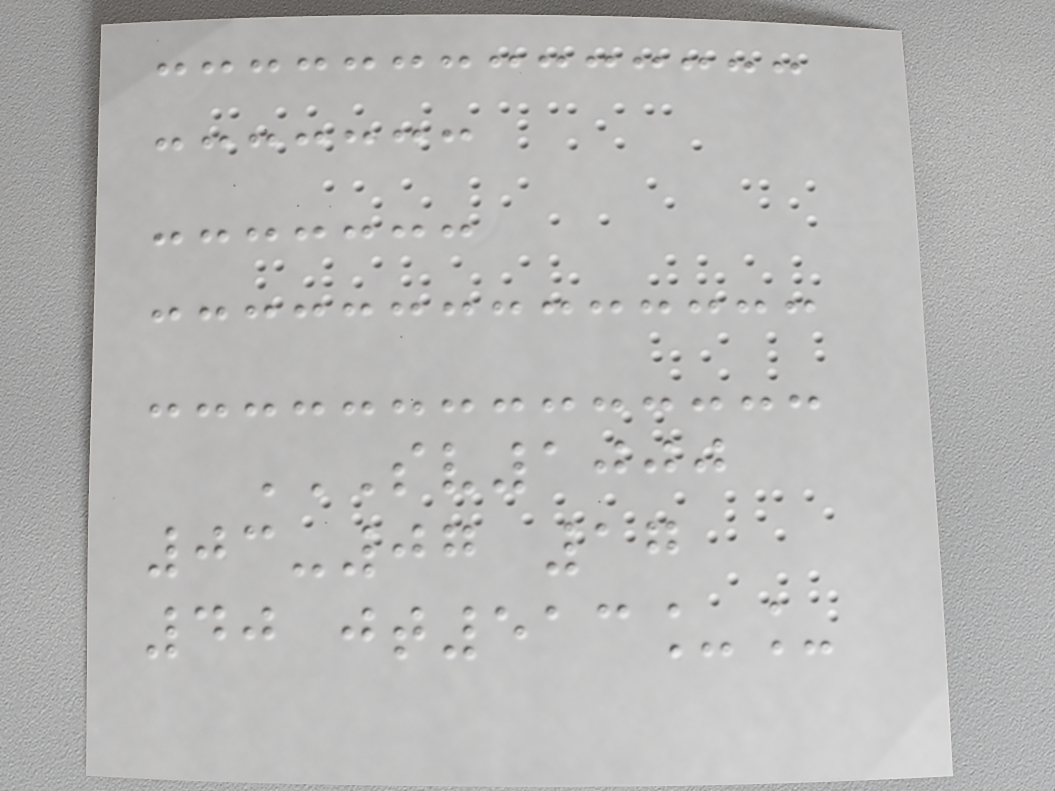SV1000
03-07 17
40 JT513__
